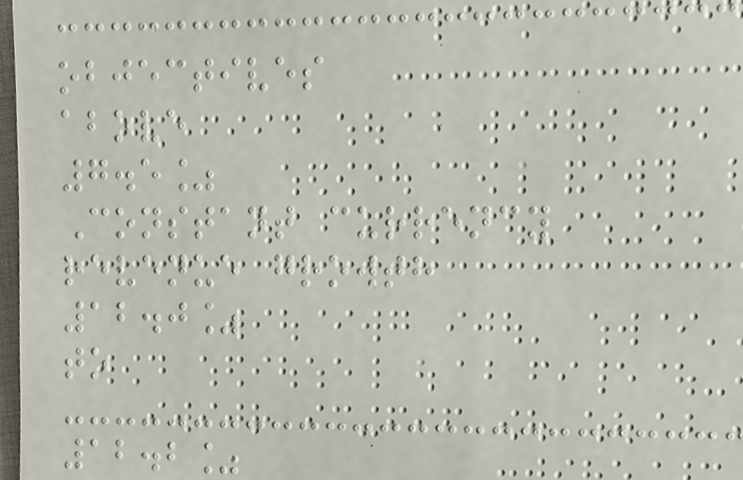objectives
above
7.5%
Constant currency
revenue growth
12.0%
to
12.2%
